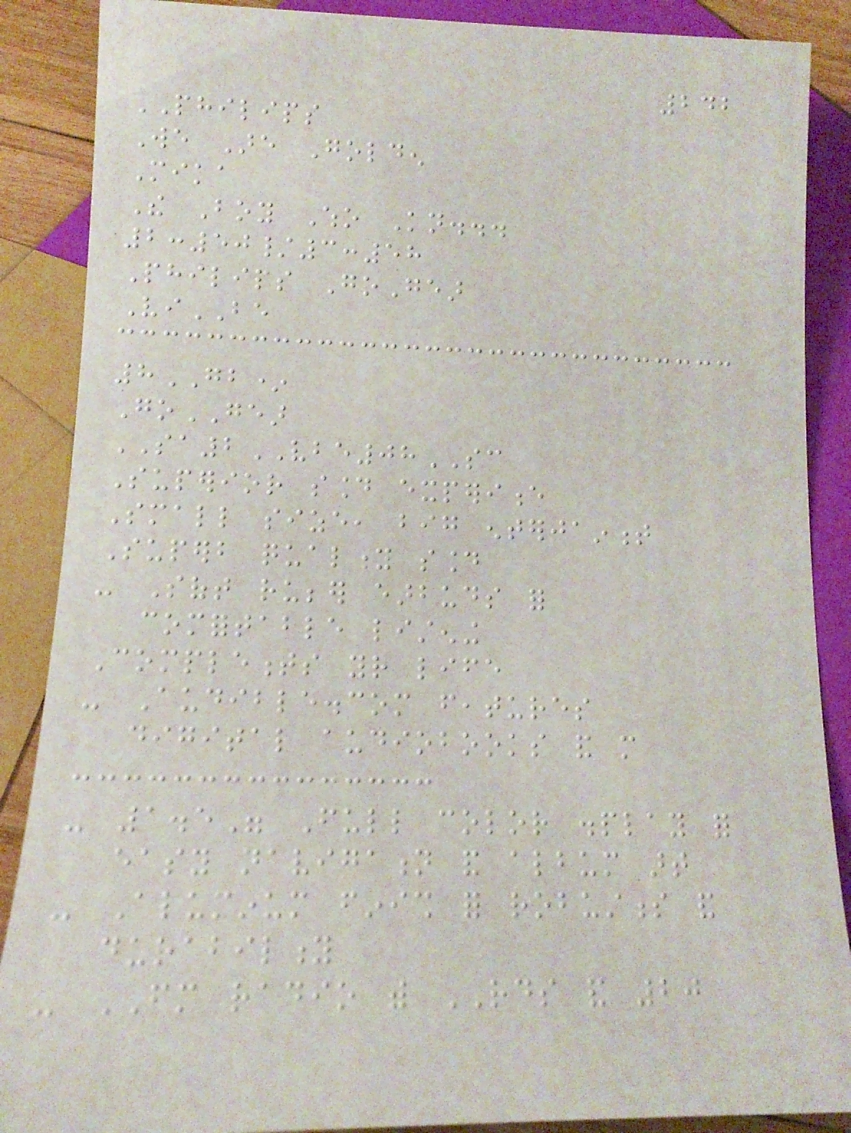242
PHILIPS
We Are Golden
Mika
The Boy Who Kn...
2:50/3:58
Philips GoGear
ViBE
8GB*
GoGEAR
SA2VBE08SC
Superior sound experience
Small size, big entertainment
Superb quality sound
- Soft rubber earbuds for
comfortable listening
Complements your life
- Audible.com features
digital audiobooks and more
- 1.5" Full color display for
easy navigation and album art
- Aluminum finish for robustness and
durability
- FM radio with RDS and 20
